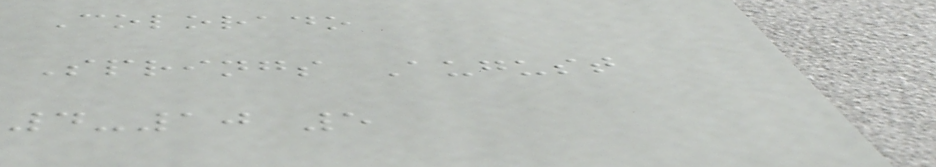Colorado
Springs August
4-10 5
